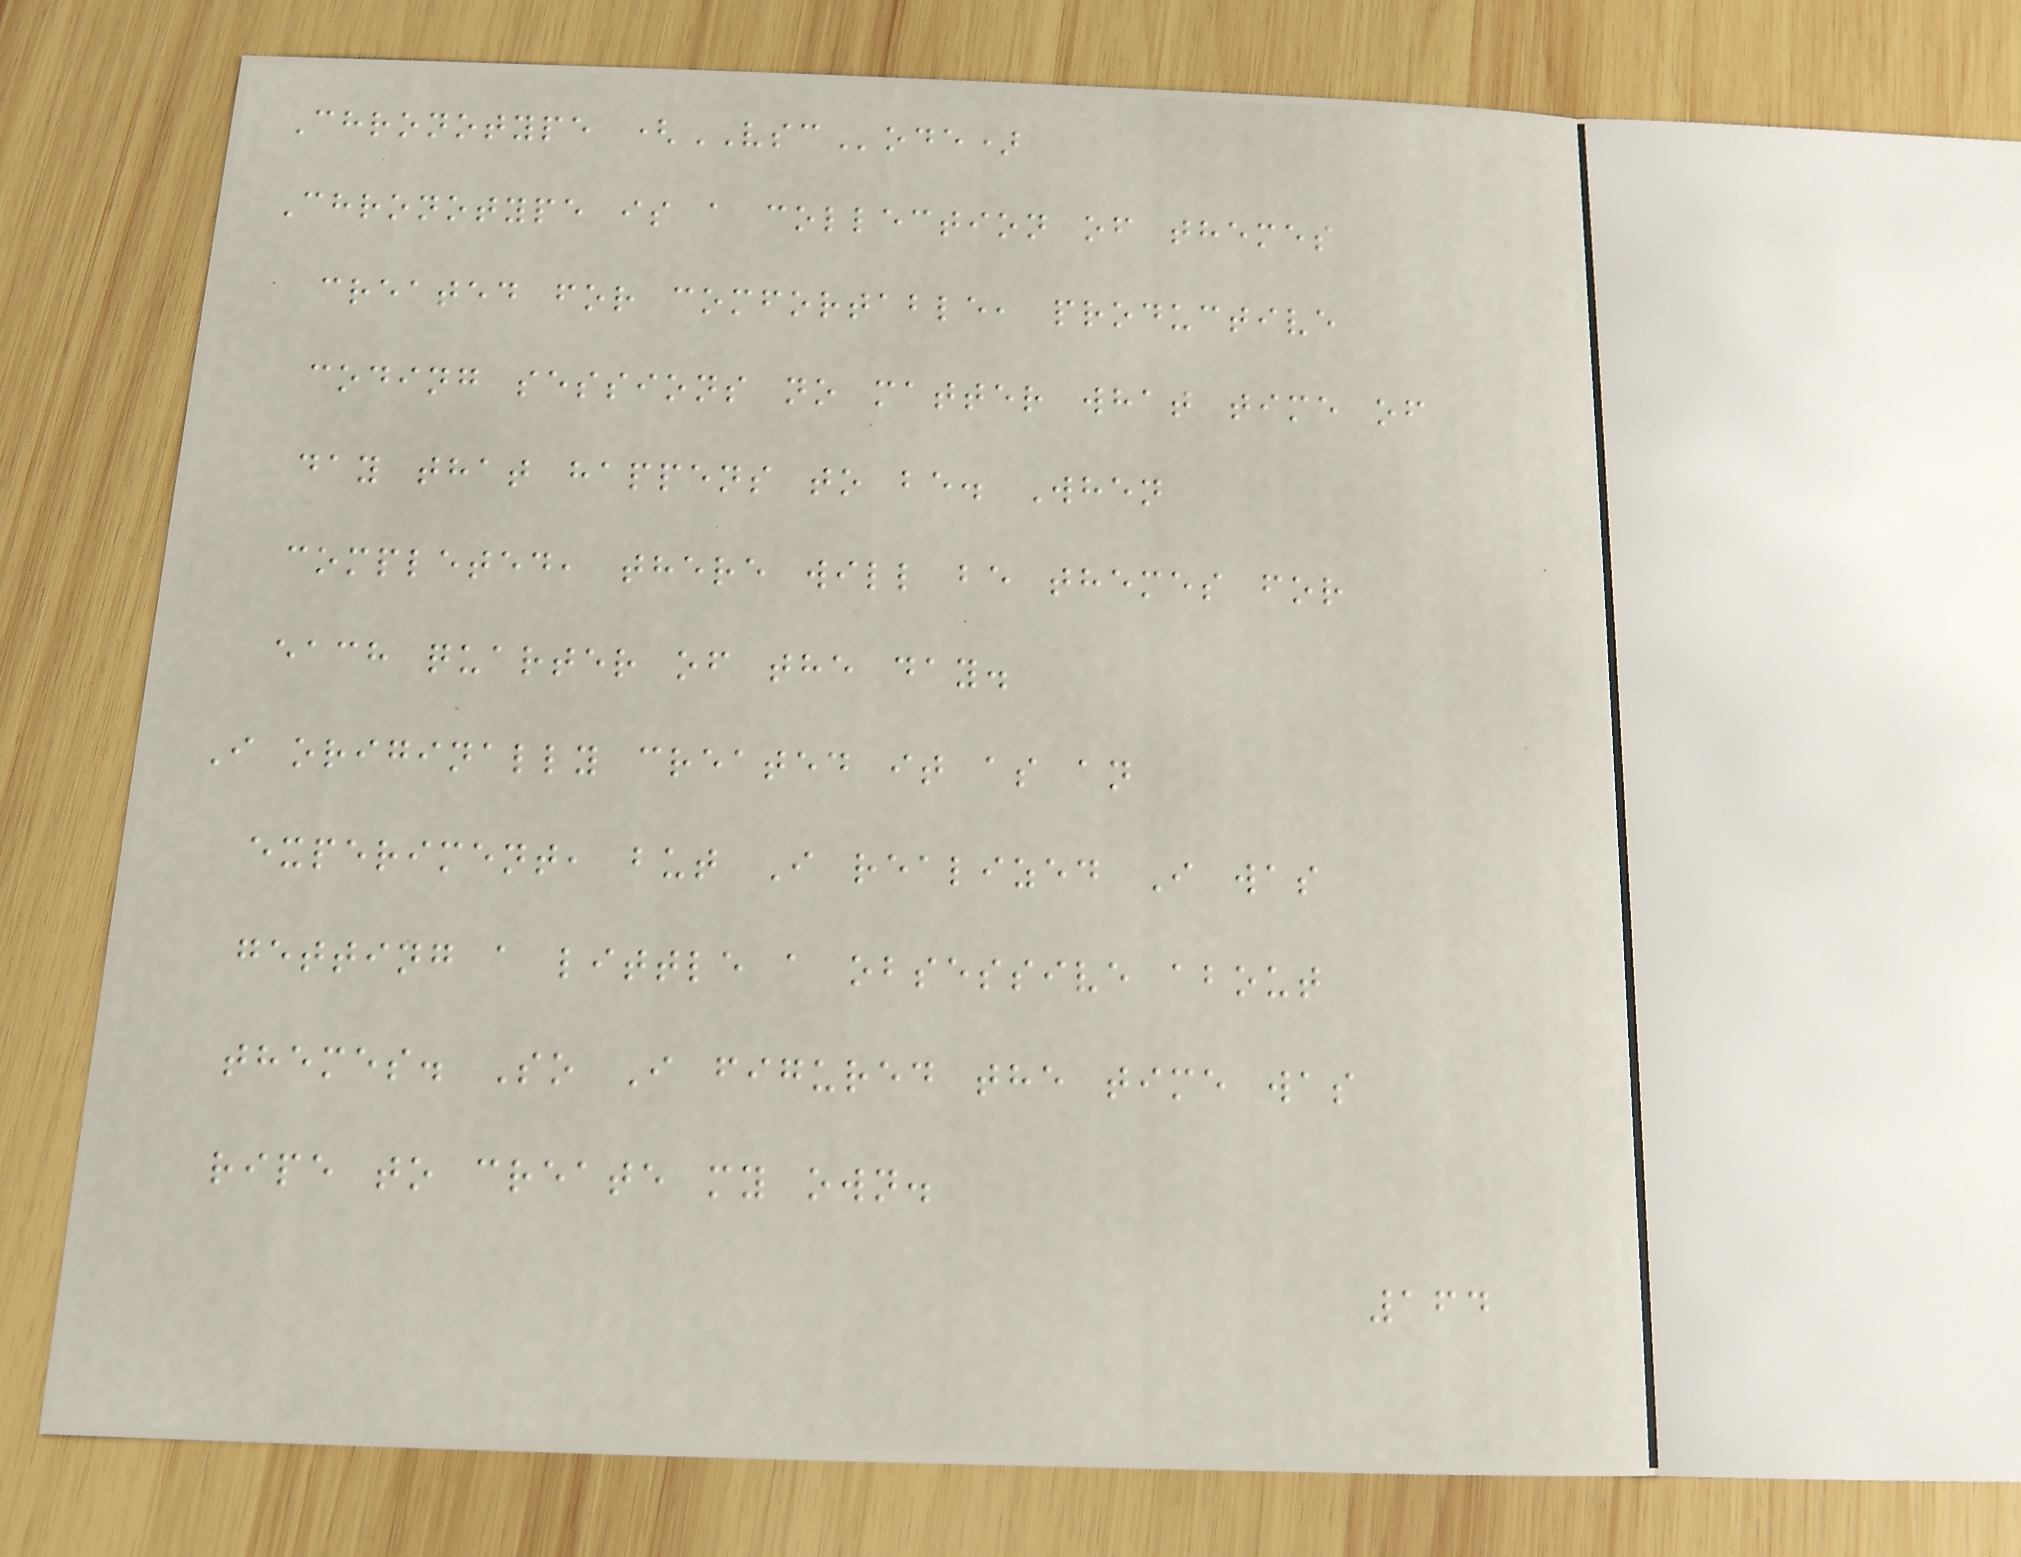Chronotype (VSCode)
Chronotype is a collection of themes
created for comfortable, productive
coding sessions no matter what time of
day that happens to be. When
completed, there will be themes for
each quarter of the day.
I originally created it as an
experiment, but I realized I was
getting a little a obsessive about
themes. So I figured the time was
ripe to create my own.
164
